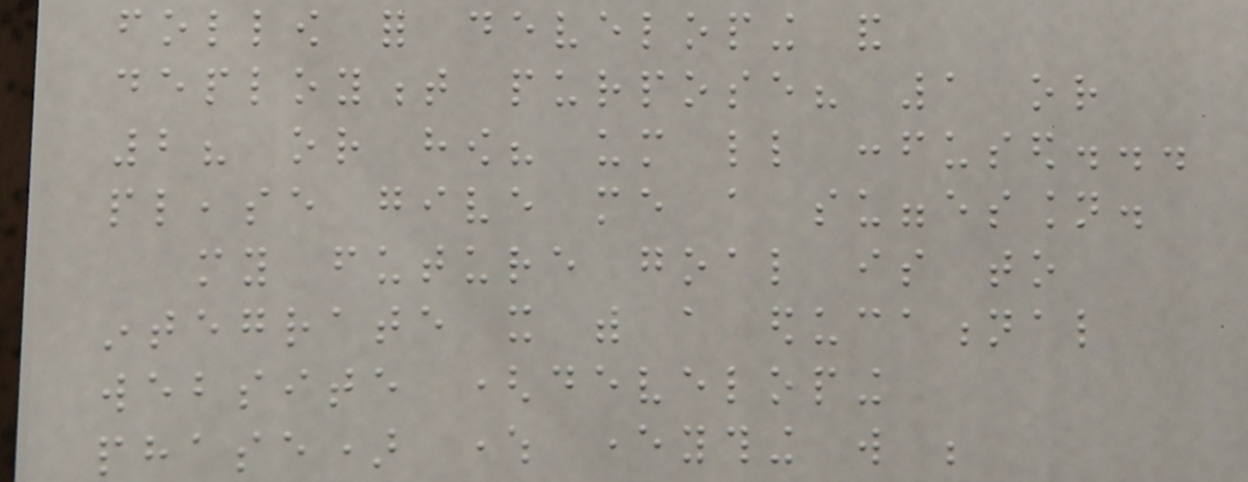follow for developing and
deployment purpose? 1 or
2? or how? um little confused...
please give me a suggession.
my future goal is to
integrate it with a educational
website (developing
phase) where everything will be
